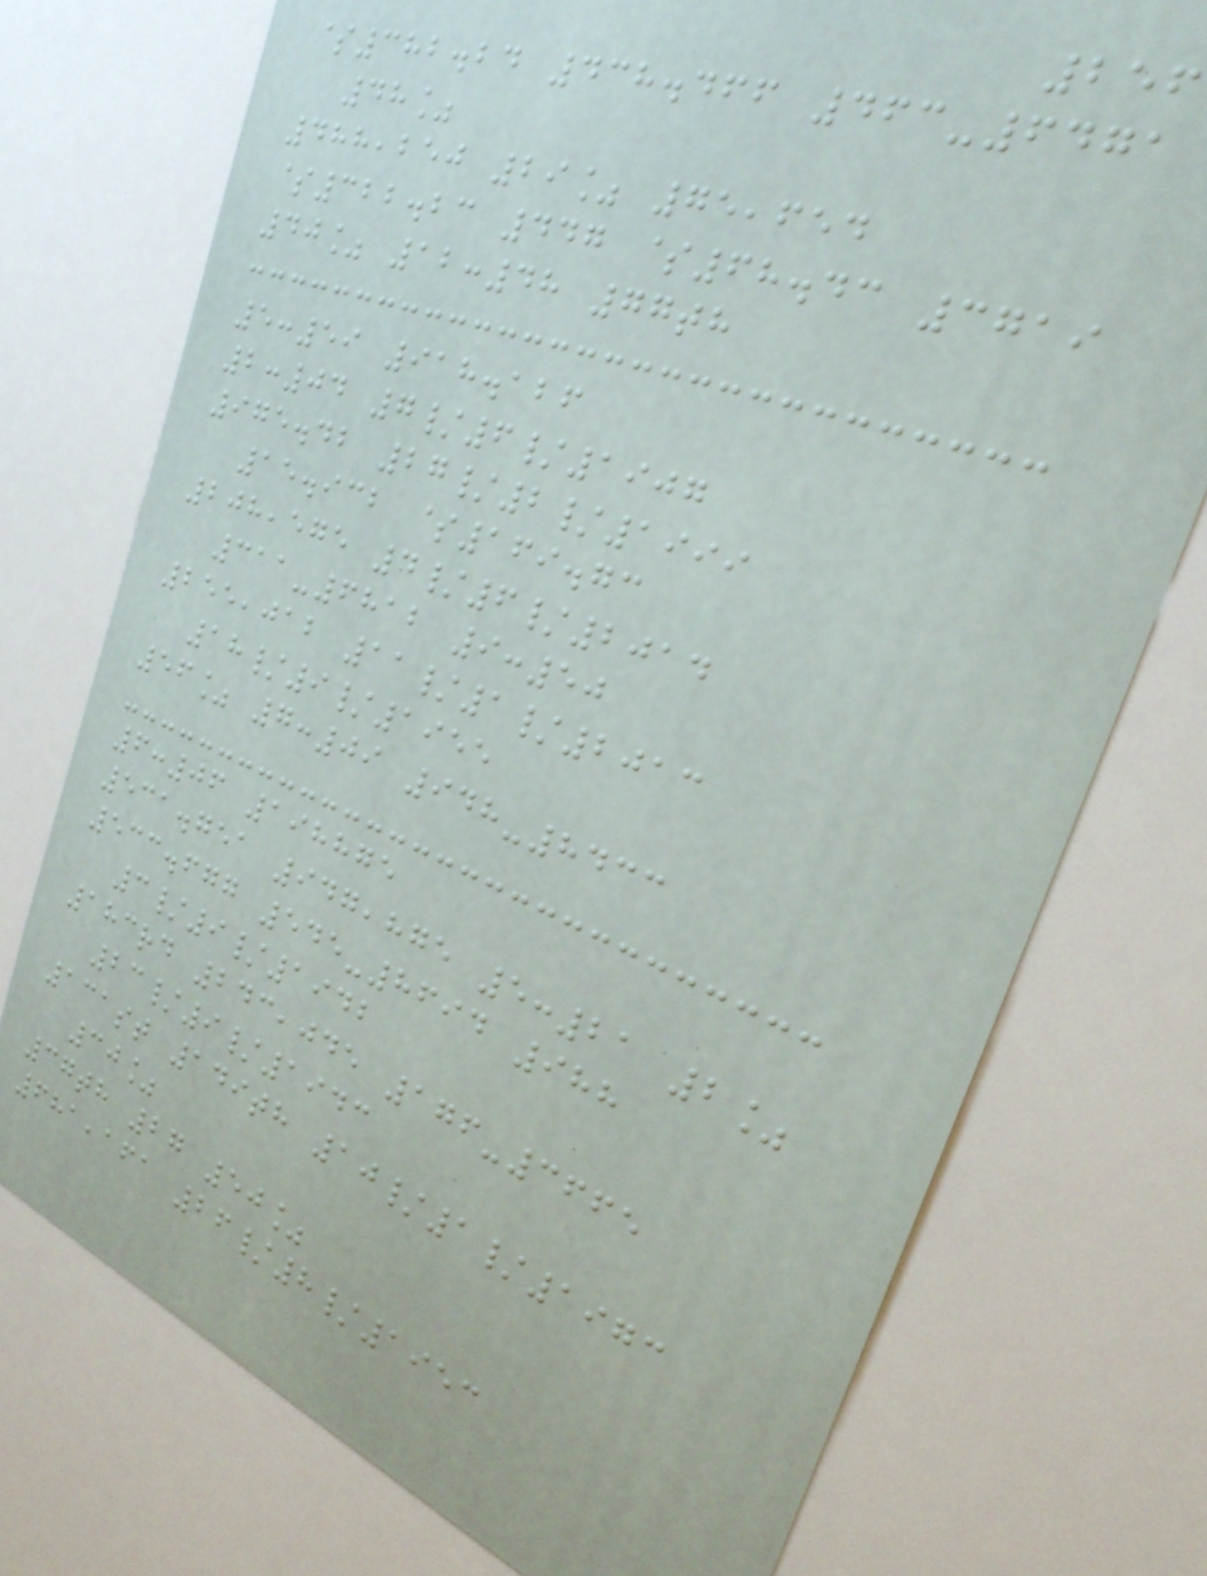256
$382.24 438.466 463-6471
48%
488,250 29% 75,654
$322.23 447 $68.43 3719
40% 12:48 77th
5:59 918.126
2:04 7/6/1907
975.42 27/2/1999
15.932 $169.73
208,575 4/6/2014
311-6812 9:50
255,012 11/1/2013
18/9/1955
56% 7:09 948-8433
6:06 198875
531.751 947,875 5:21 2%
533.677 545-8694 988
3/9/1942
183rd 243,045 176-3665
23/9/1943
131st 149th 10/1/1973
30%
37th 27 50%
681,161 26/8/1953
